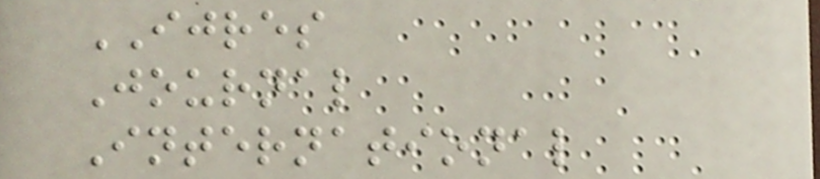IJRES
Journal
International
